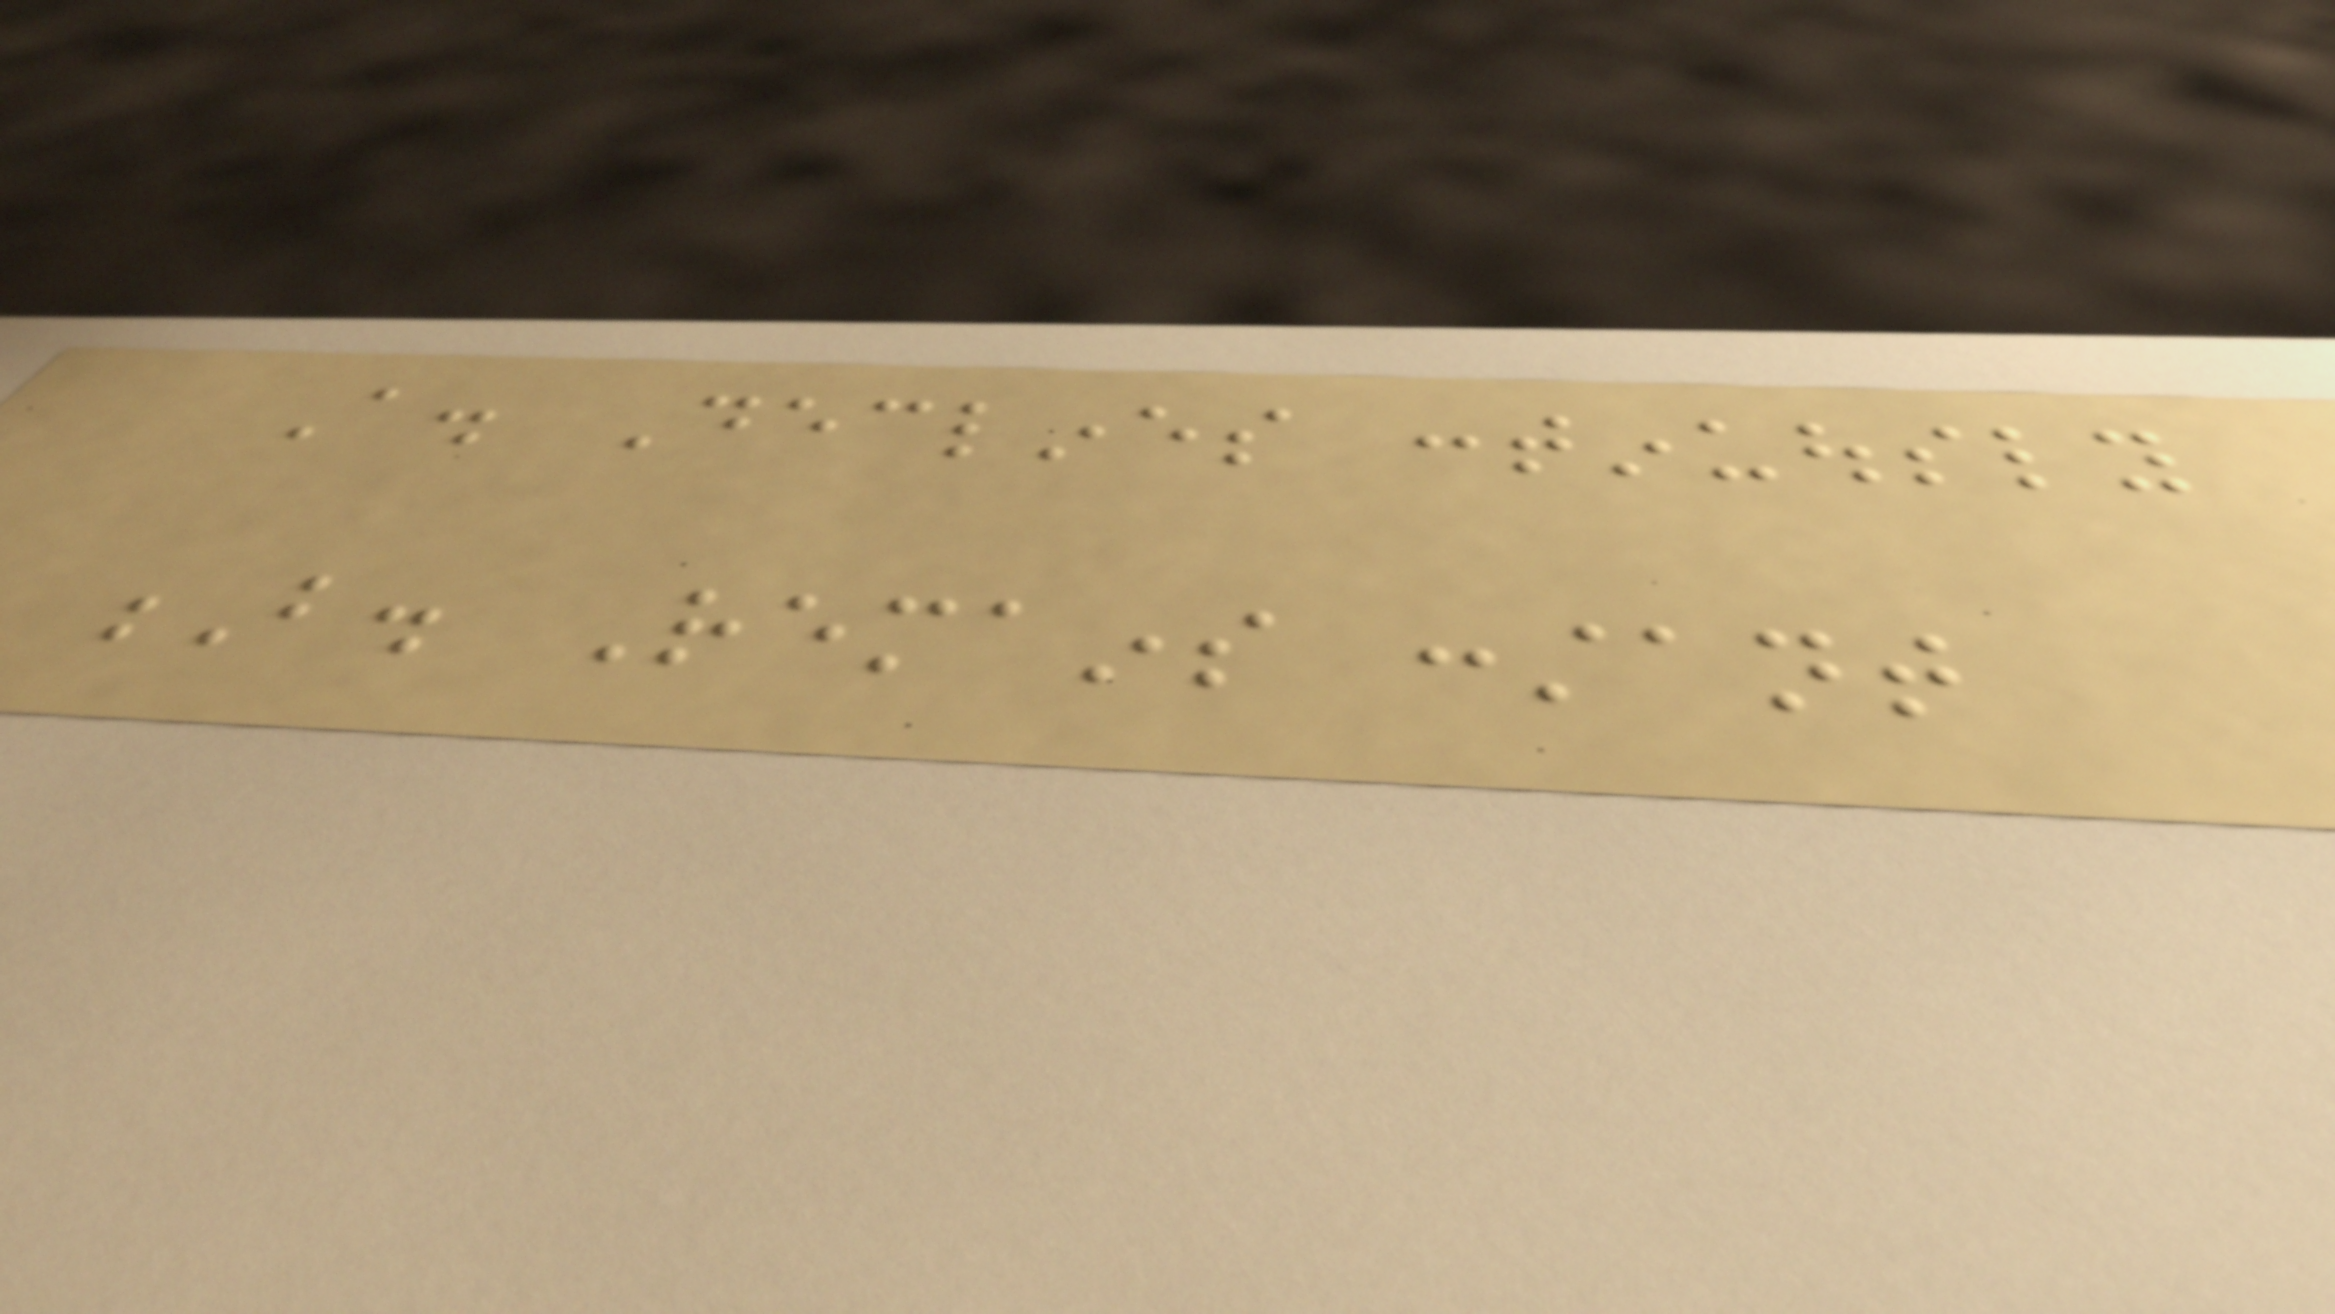A. Declines continuously
B. Remains constant
